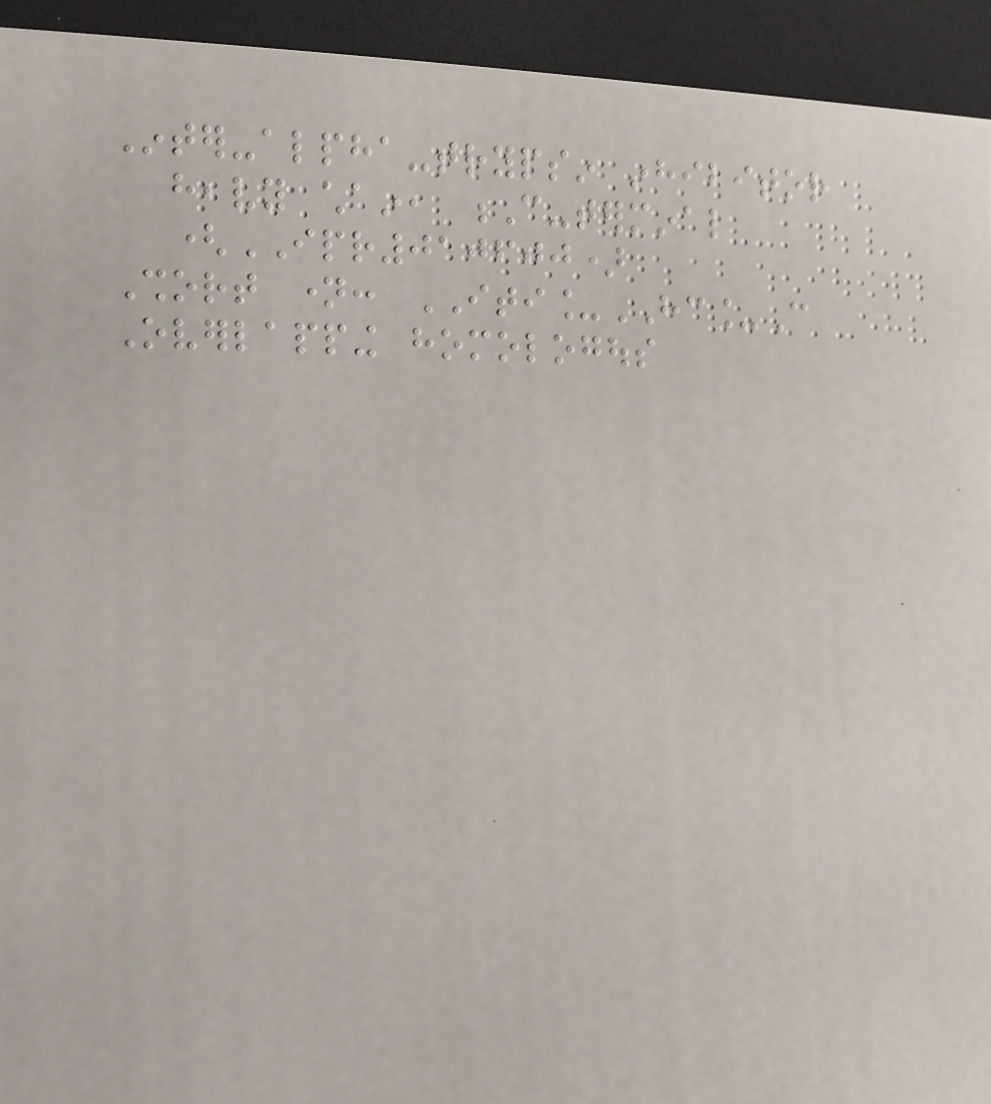Inter-alpha-trypsin inhibitor
heavy chain, C-terminal
(IPR010600)
Short name: ITI_HC_C
Overlapping homologous
